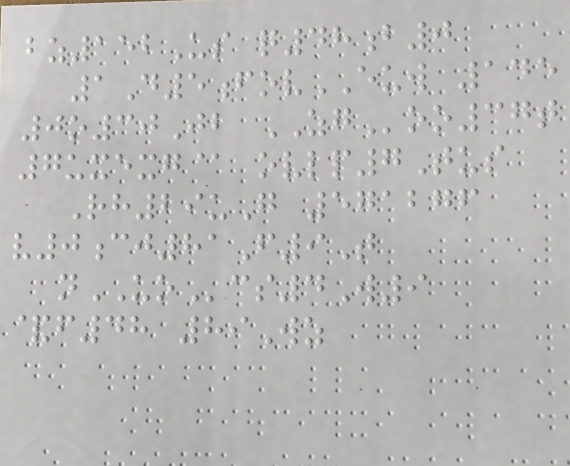bz152Us q48b0
1D5fovEUW 145
0o30Jb ZGoo37t
7uxexg@ ovlp7Tus
Rh29uG 571276
v0cj81F9T
nUOcs4W9
&f48 89Wz
